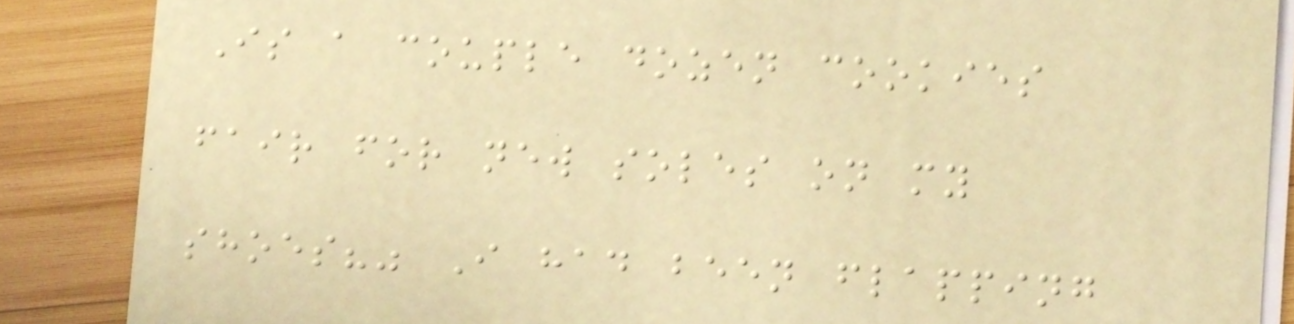Is a couple dozen cookies
fair for new soles on my
shoes?" I had been flapping
